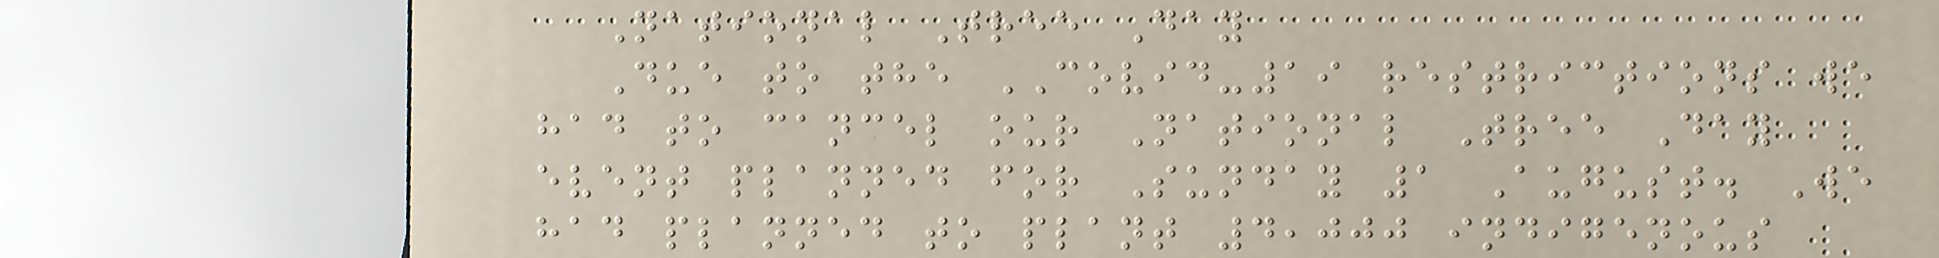National Tree Day
Due to the COVID-19 restrictions we
had to cancel our National Tree Day
event planned for Sunday 1 August. We
had planned to plant 4,000 indigenous
